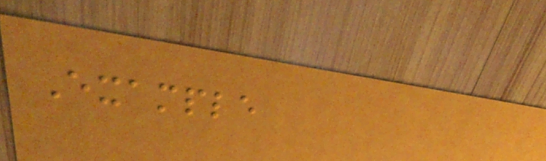Example
